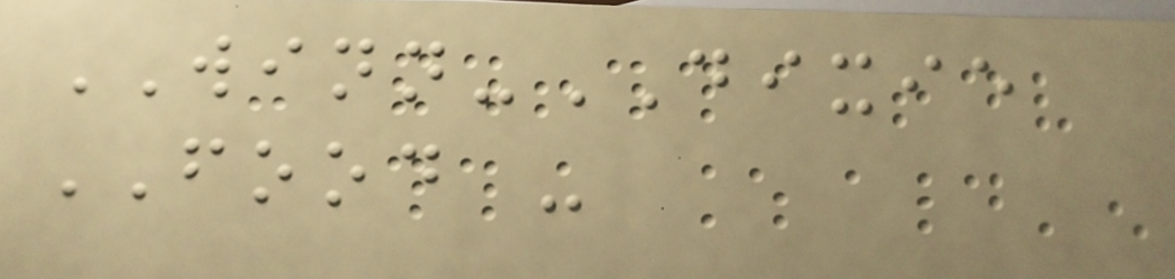WINN-DIXIE
FOOD -
